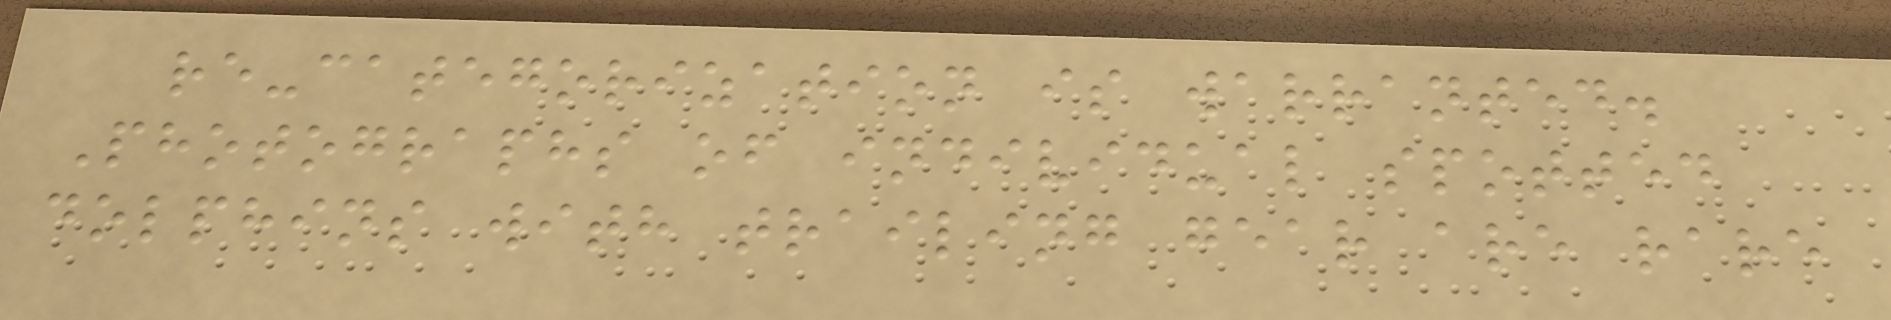re-categorization is warranted.
Photographs of individual spotted
dolphins with trailing gear are rare
